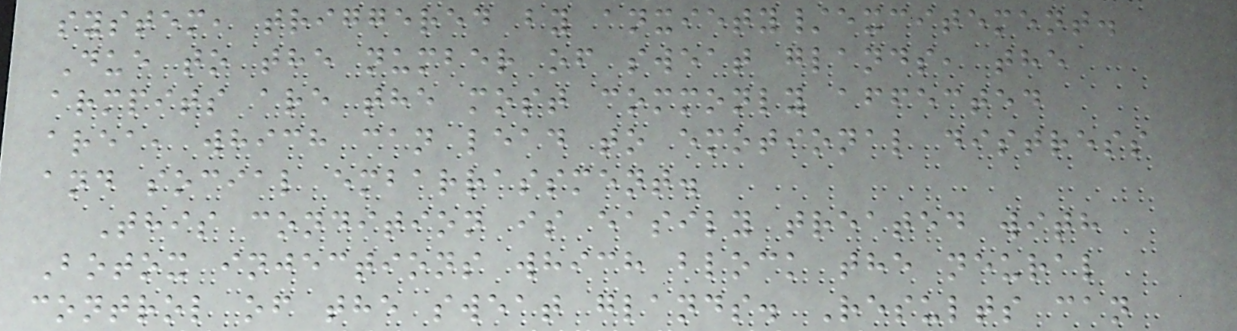system, triggered by anxiety/excitement.
Due to the number of sweat glands, the
armpits are the most commonly affected
area, which can lead to emotional distress
and social embarrassment.
This condition is easily treated with
Botox injections which block the neural
control of the sweat glands. Results can
